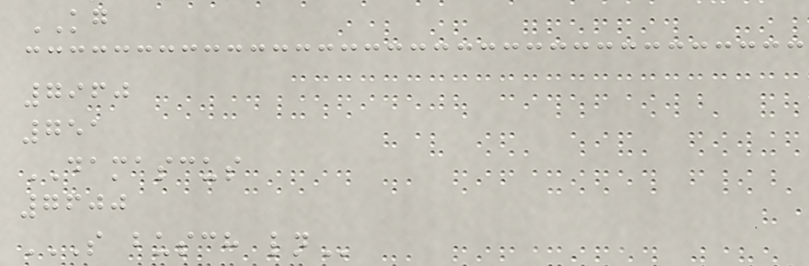KG
7960
751
DAMASCUS
7600
S BUSCH LN
